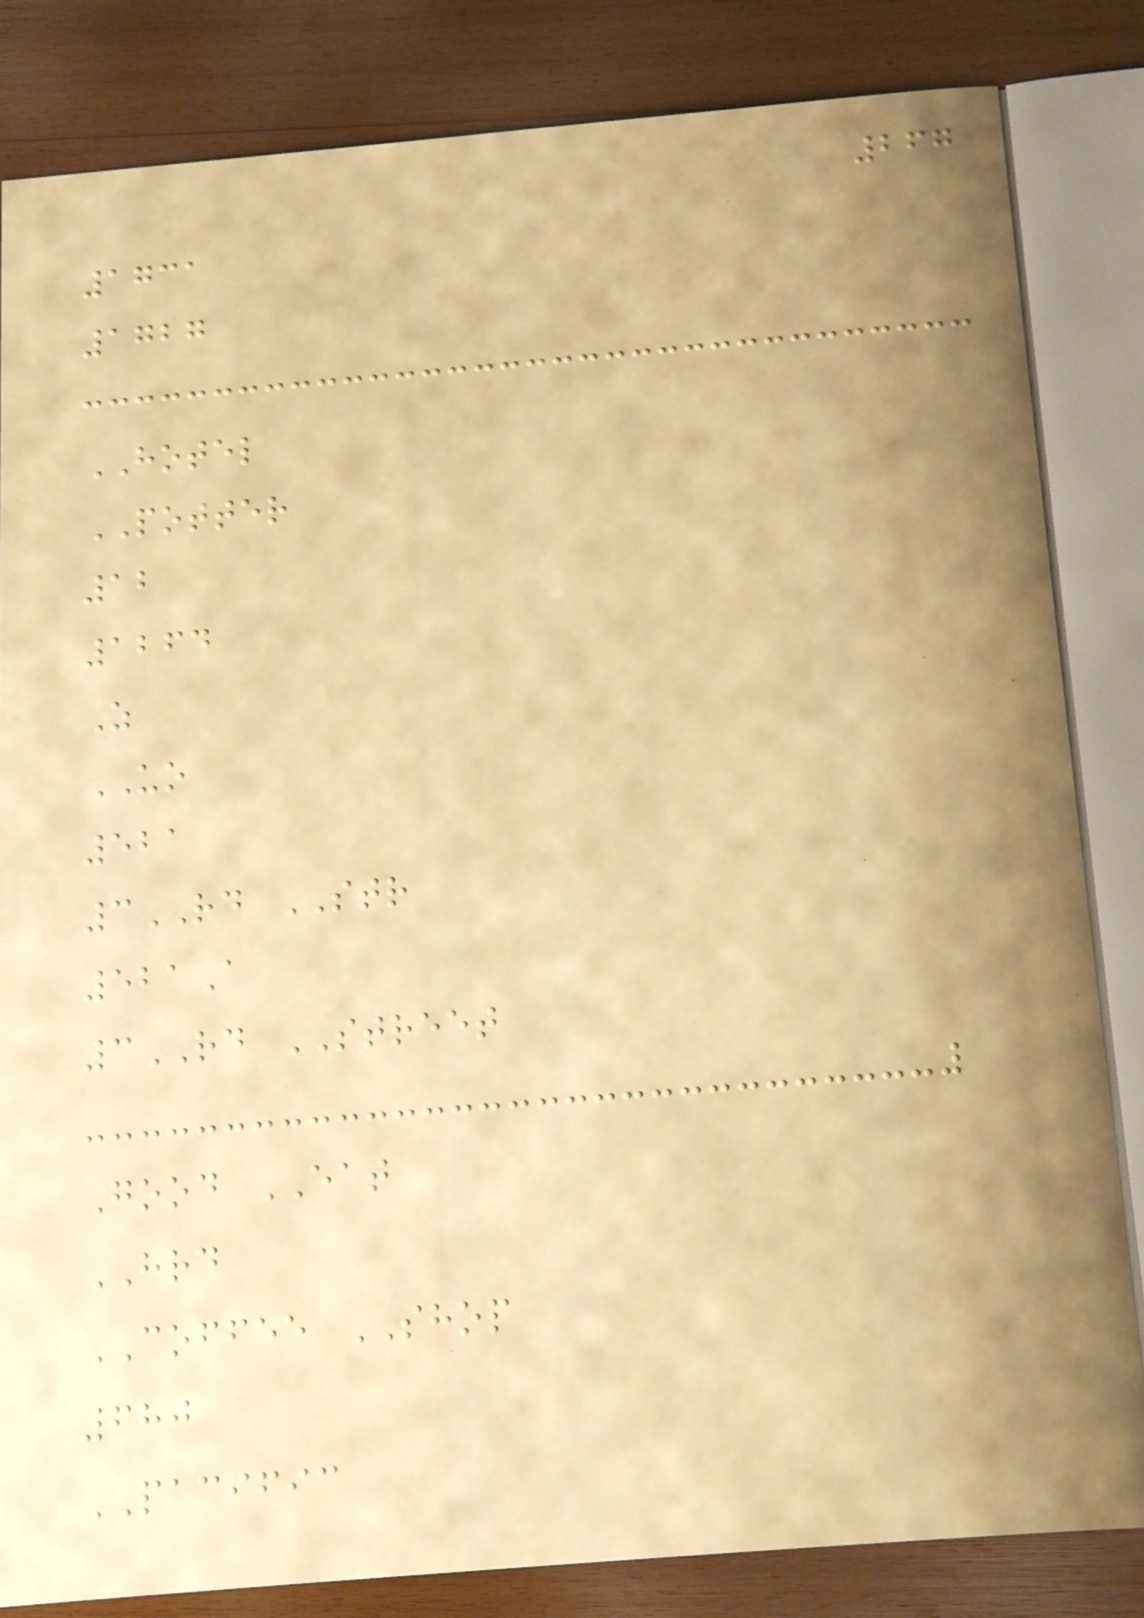267
1731
1727
HOTEL
POTTER
12
1264
Z
UO
521
3RD STR
521A
3RD STREET
Good EAT
HRD
COFFEE SHOP
680
PACIFIC
